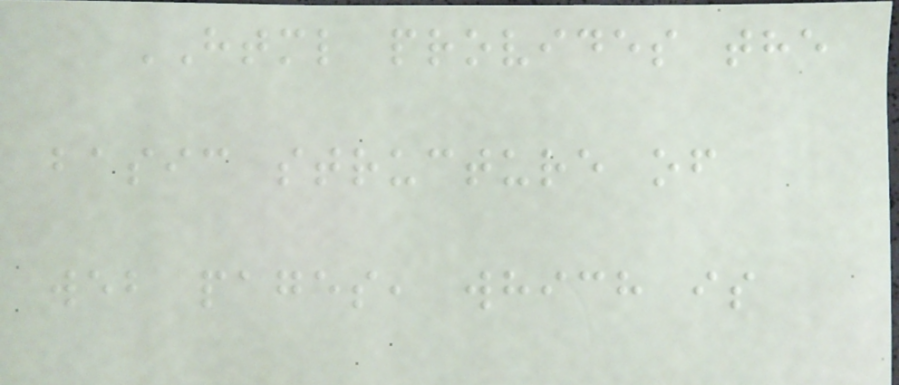HTML provides the
basic structure of
web pages, which is
